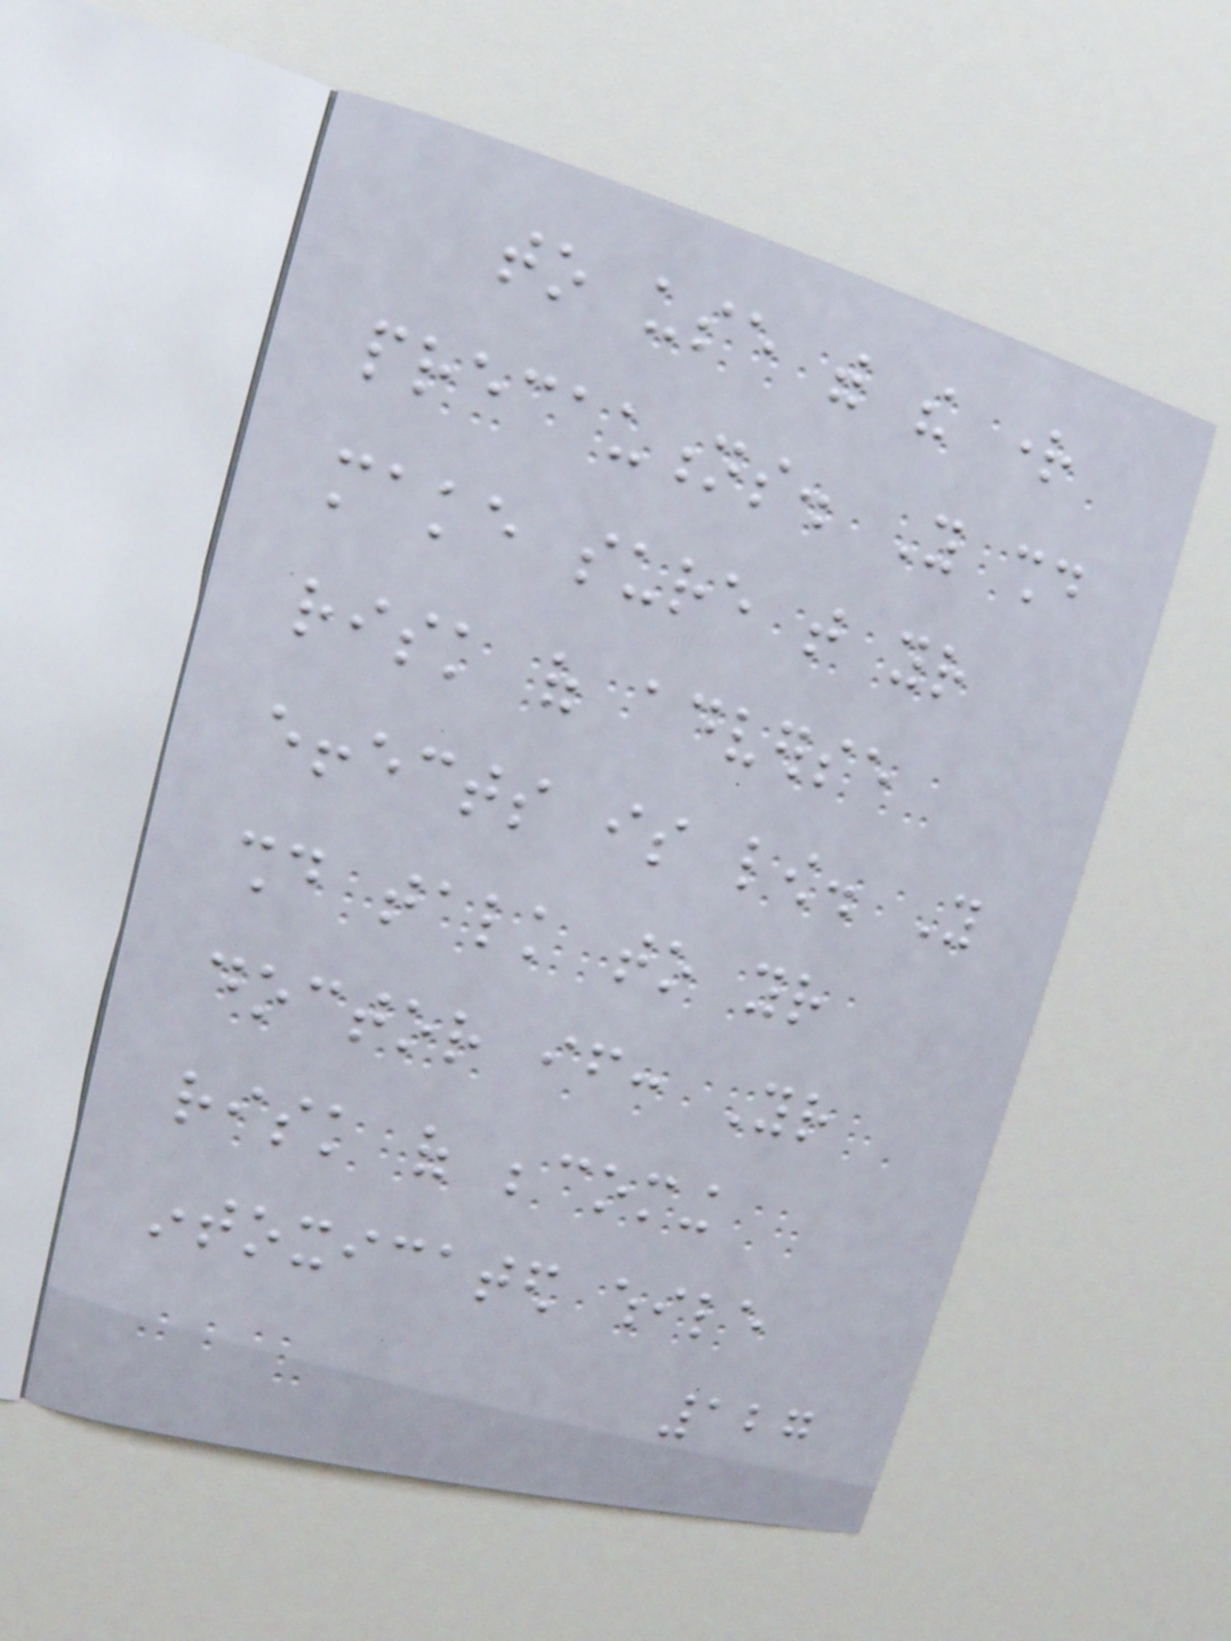to use with the right
precautions. You should
make sure that your
risk of adverse
effects is low. You
should talk to your
doctor if: Your
risk of becoming
intoxicated while
127
